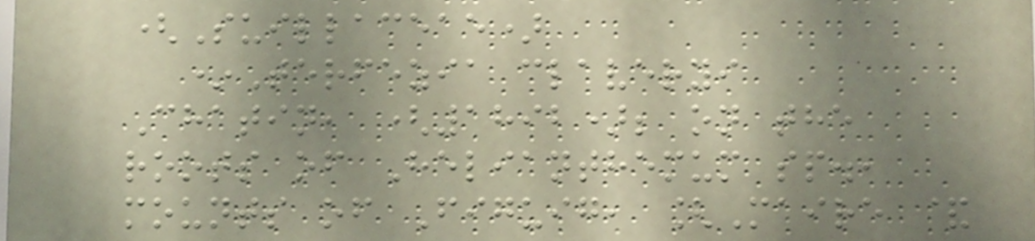(Suillaceae)
*Terfezia claveryi
Chatin, (1892); on the
roots of Helianthemum sp.,
mounts of Figuig, [Maire &
